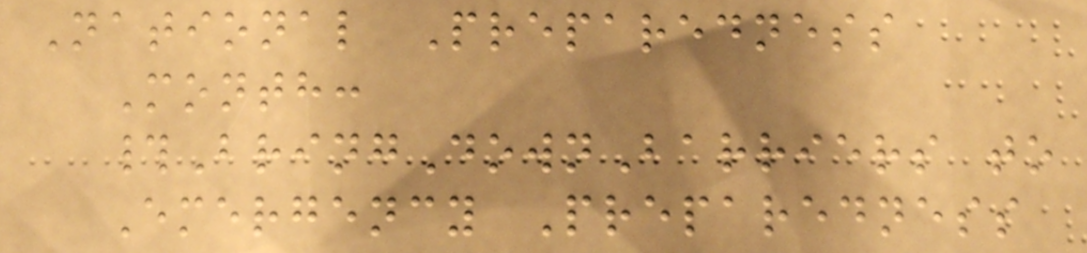National Preparedness
Month:
#BringDownBarriers to
Emergency Preparedness
